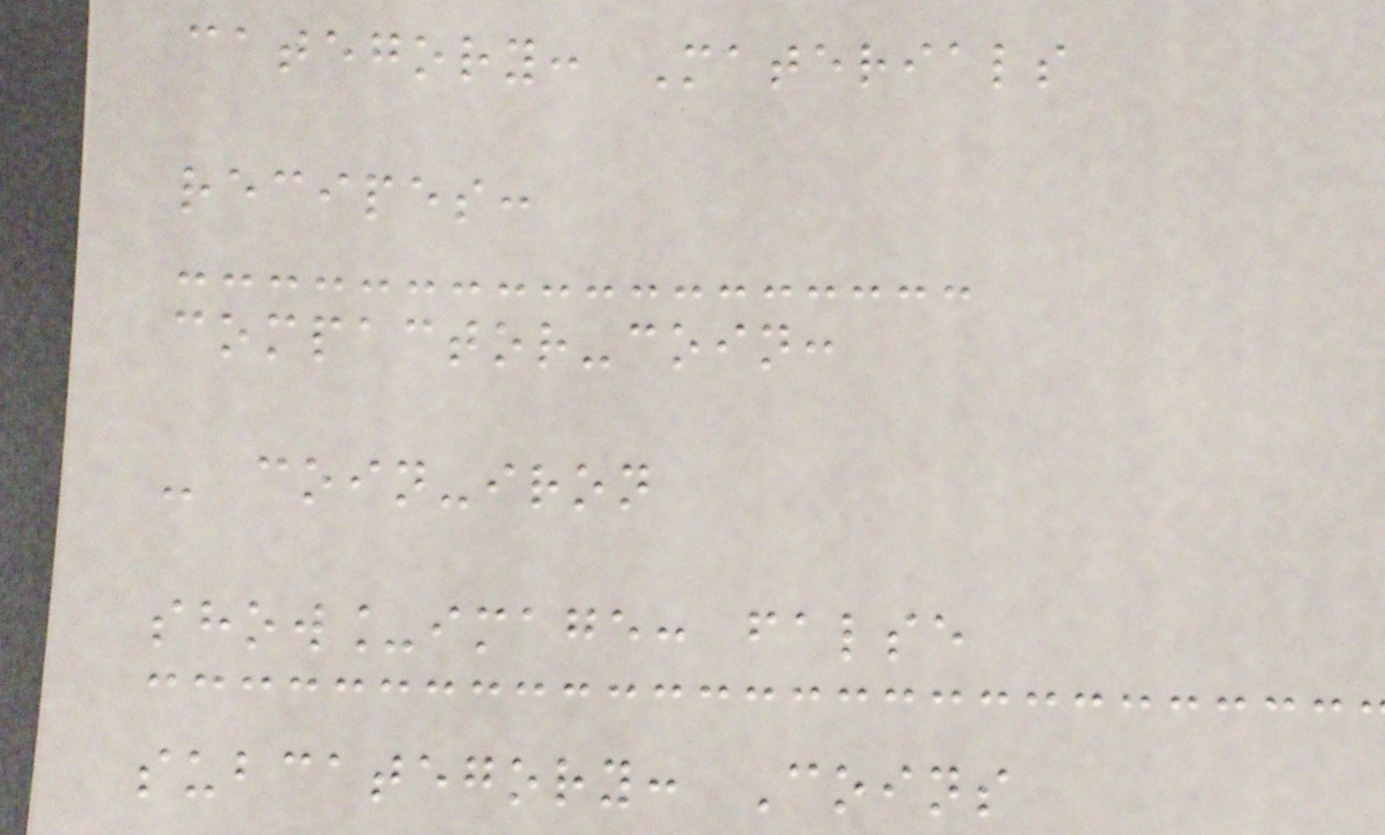category: Materials
recipes:
compactor-coin:
- coin-iron
show_image: false
subcategory: Coins
